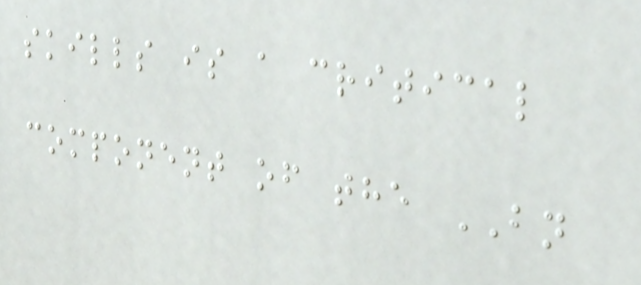skills is a critical
component of the BN
